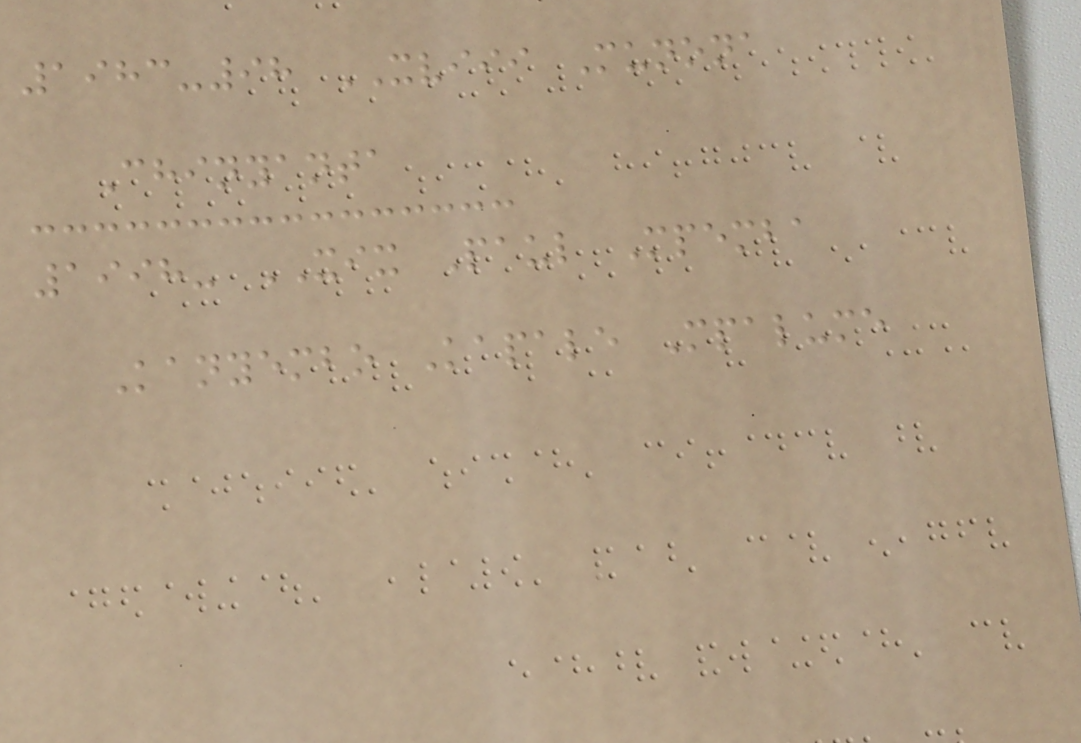1983-98 XVIII Munona
Chinyanta
1998- XIX Paul Mpemba
Kanyembo Kapale Mpalume
